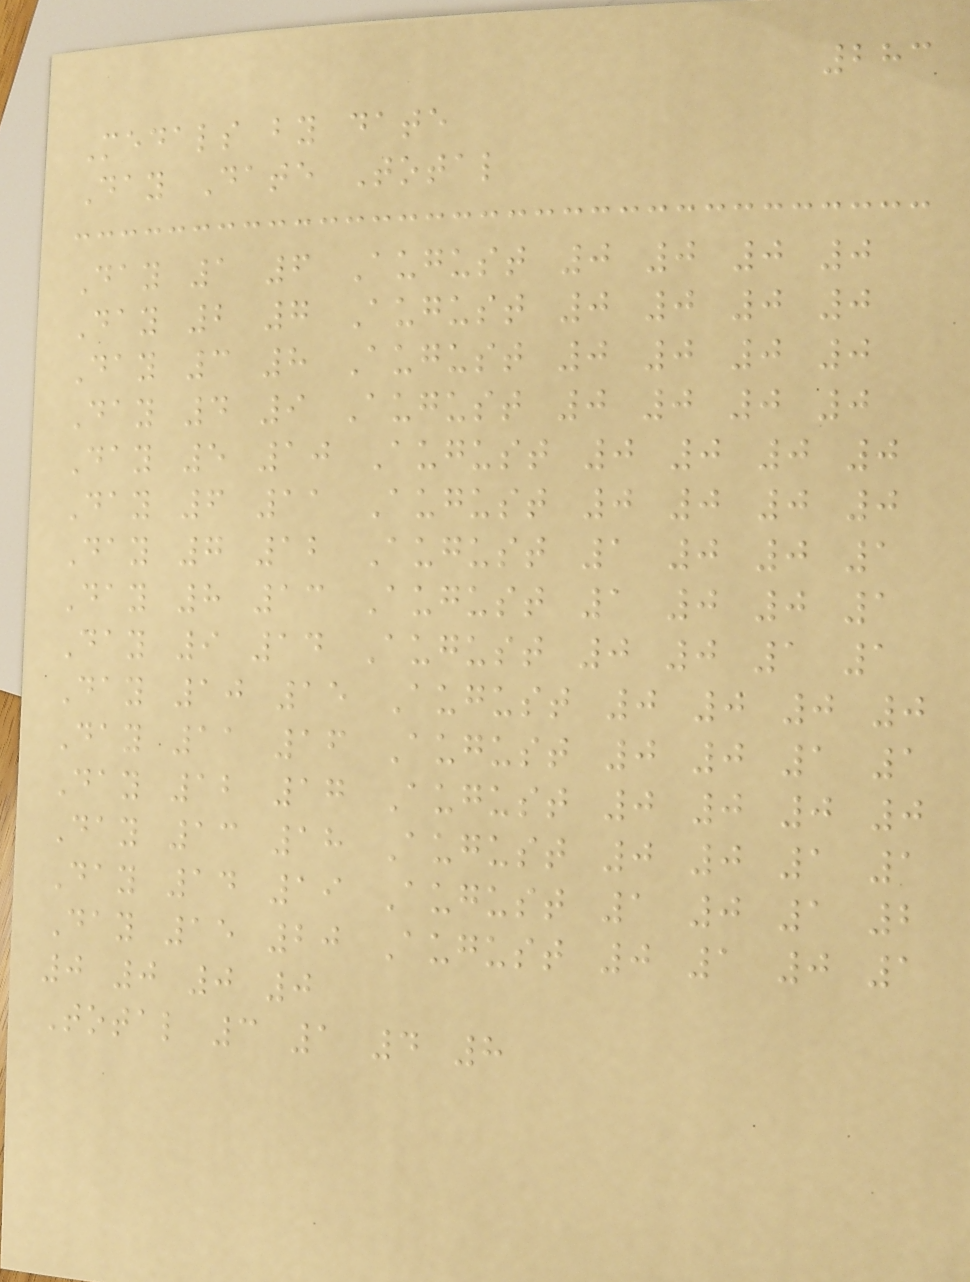283
Medals by date
Day Date Total
Day 1 6 August 0 0 0 0
Day 2 7 August 0 0 0 0
Day 3 8 August 0 0 0 0
Day 4 9 August 0 0 0 0
Day 5 10 August 0 0 0 0
Day 6 11 August 0 0 0 0
Day 7 12 August 1 0 0 1
Day 8 13 August 1 0 0 1
Day 9 14 August 0 0 1 1
Day 10 15 August 0 0 0 0
Day 11 16 August 0 0 1 1
Day 12 17 August 0 0 0 0
Day 13 18 August 0 0 1 1
Day 14 19 August 1 0 1 2
Day 15 20 August 0 1 0 1
0 0 0 0
Total 3 1 4 8
